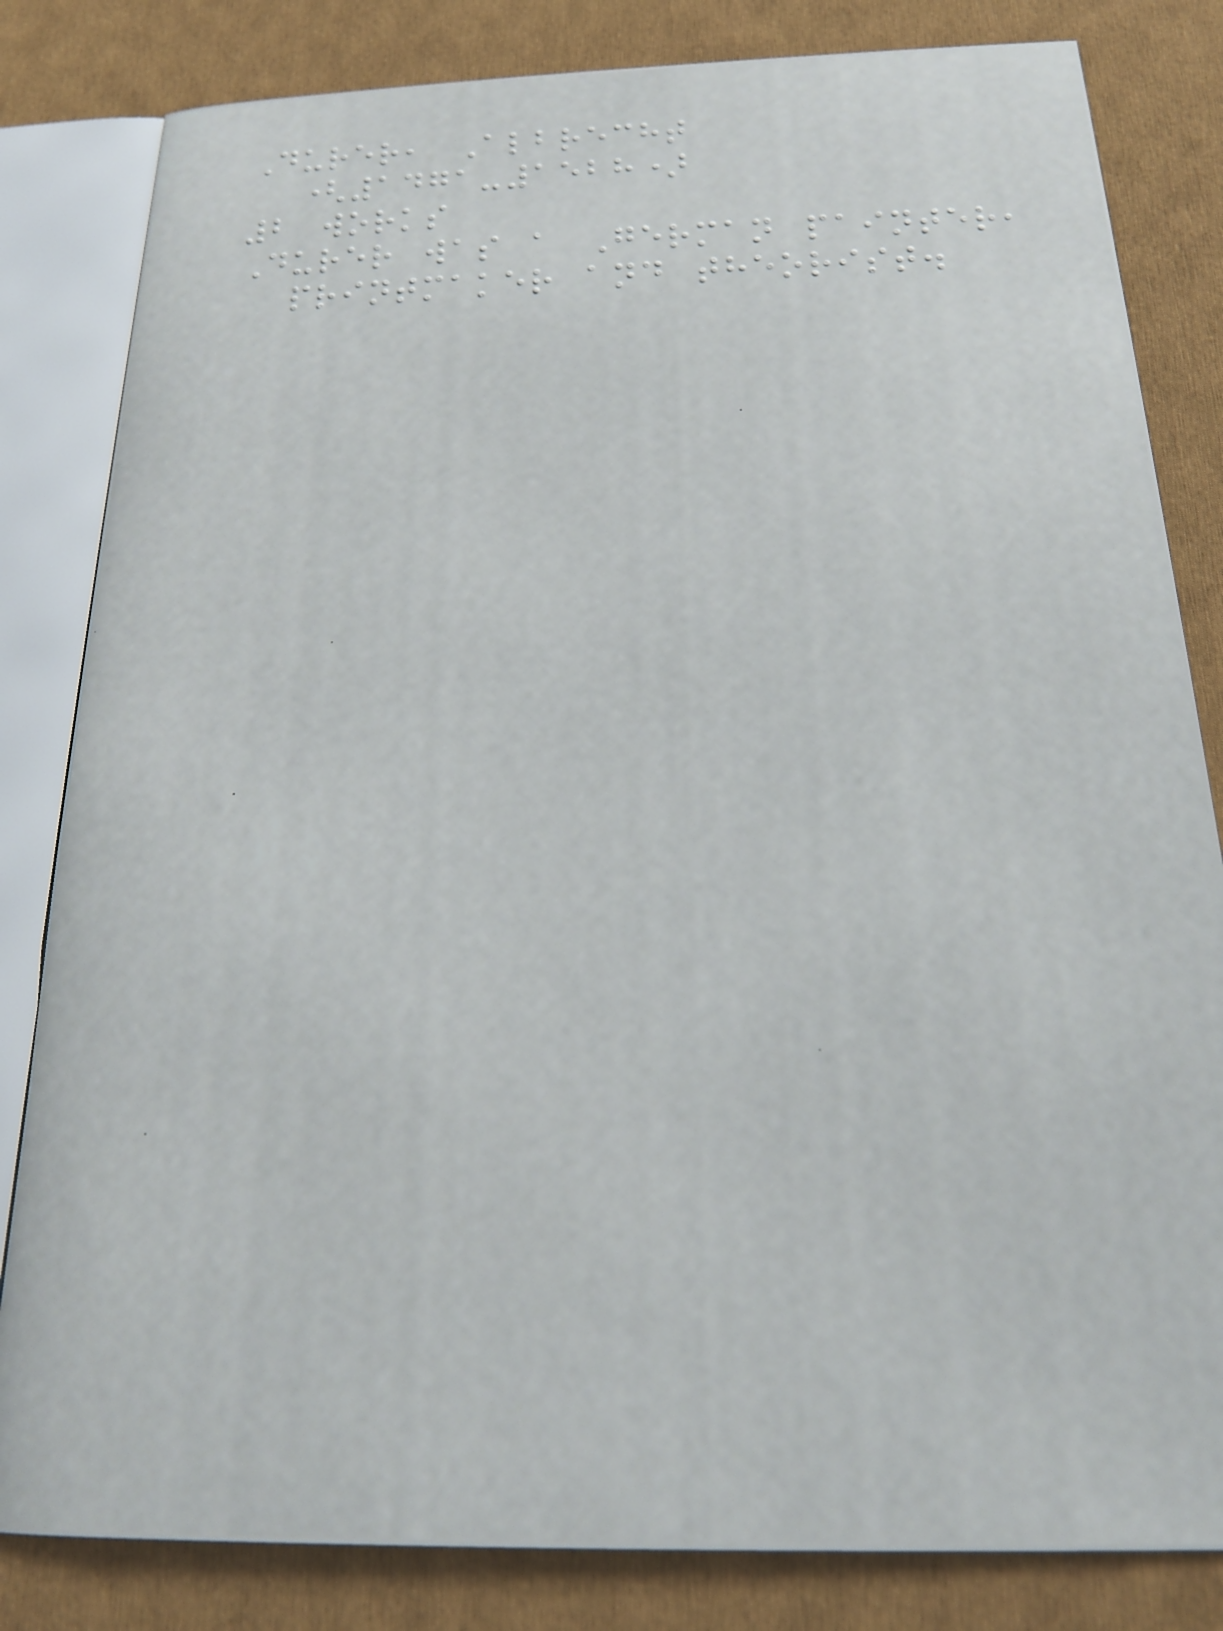Durer, Albrecht
(1471-1528)
2 works
Durer was a German painter,
printmaker and theorist.
